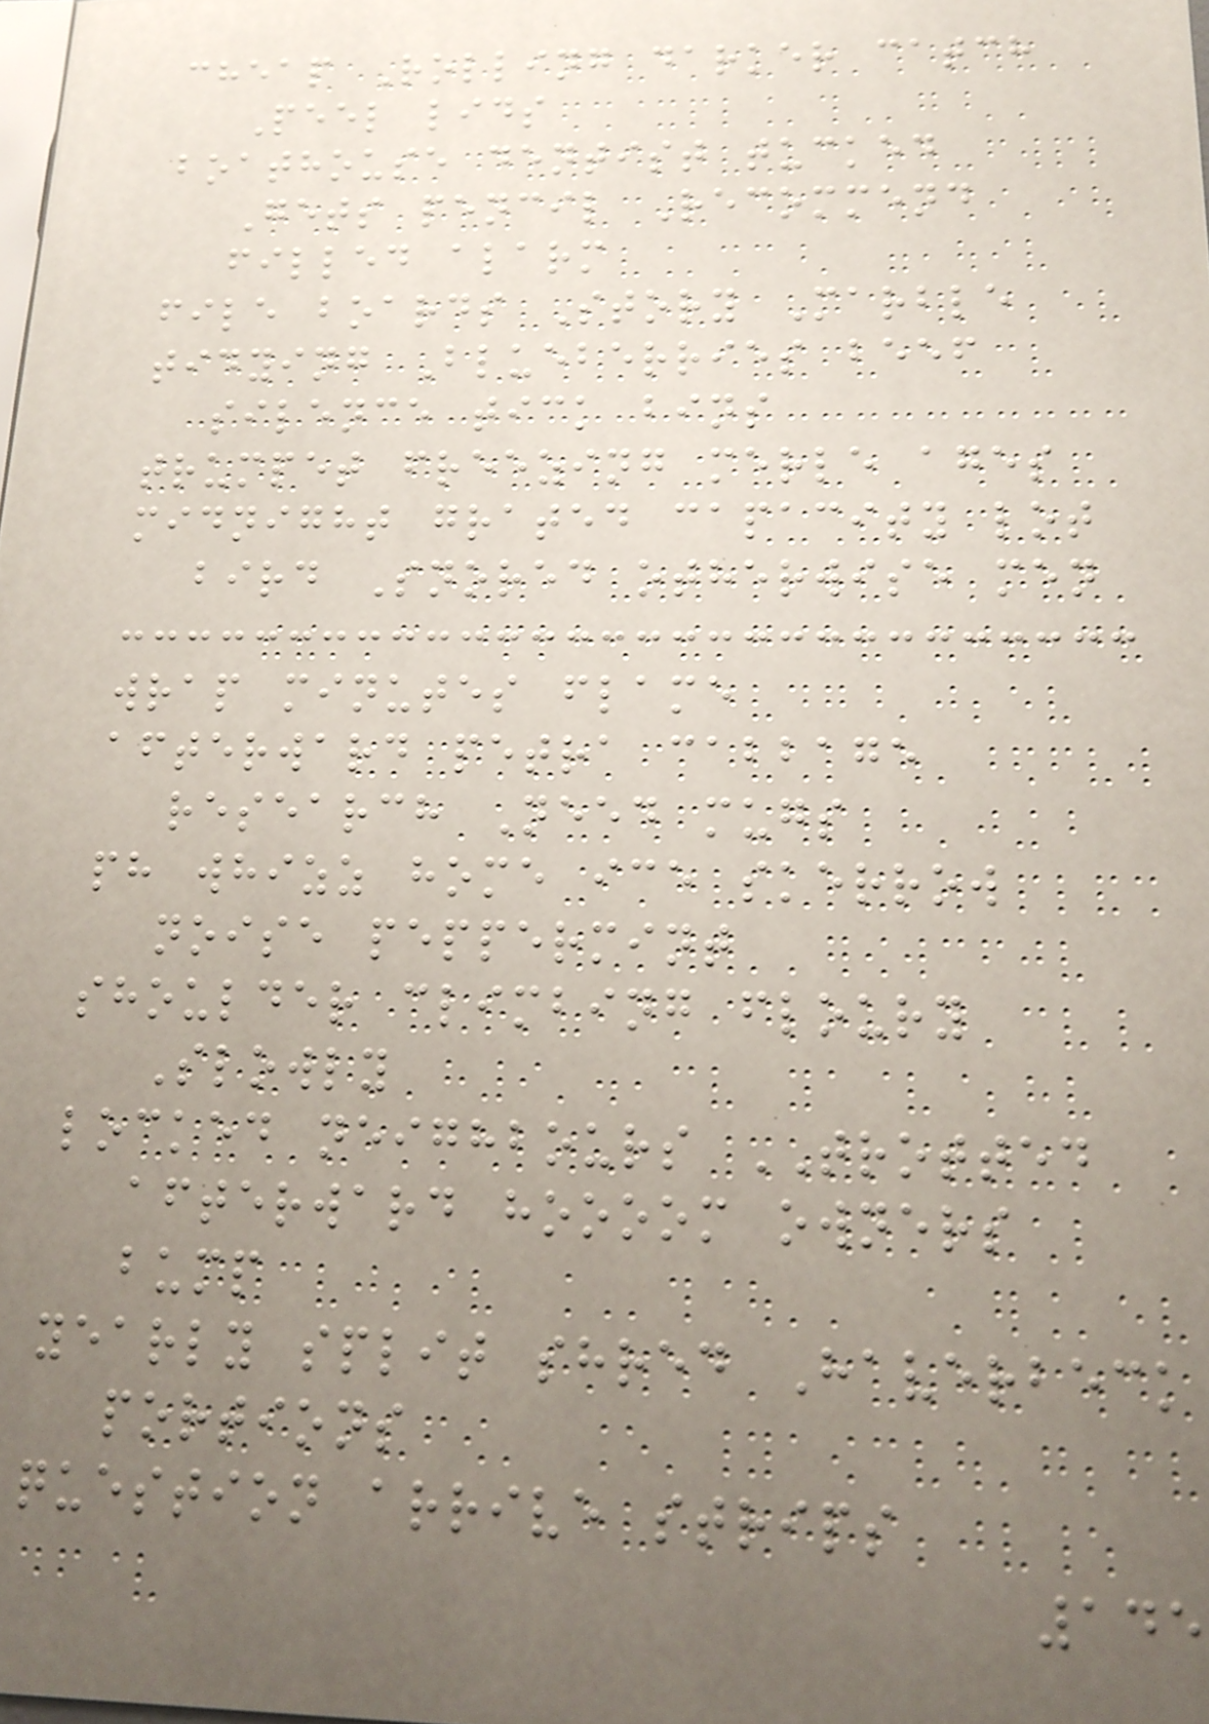cheap Rolling darker catch
Peel lids
boathouse dentist tucked
Gets pencil Recommend
filled alarm
file boards Story Marble
tidying Blueberries beef
silence tick bins
trumpet freezing merle ages
midnight grated capacity lot
bird Snored otherwise men
wrap minutes flame
afterward petra cabbage
research Need mugs
ph whizz home ice skerrow
noise peppermint
shoulder climbing floury
Slowly
locked neighbours TROTTED
afterward hoooom owners
bump
yearly split shred Haverbeck
portions
question arrive strips
145
